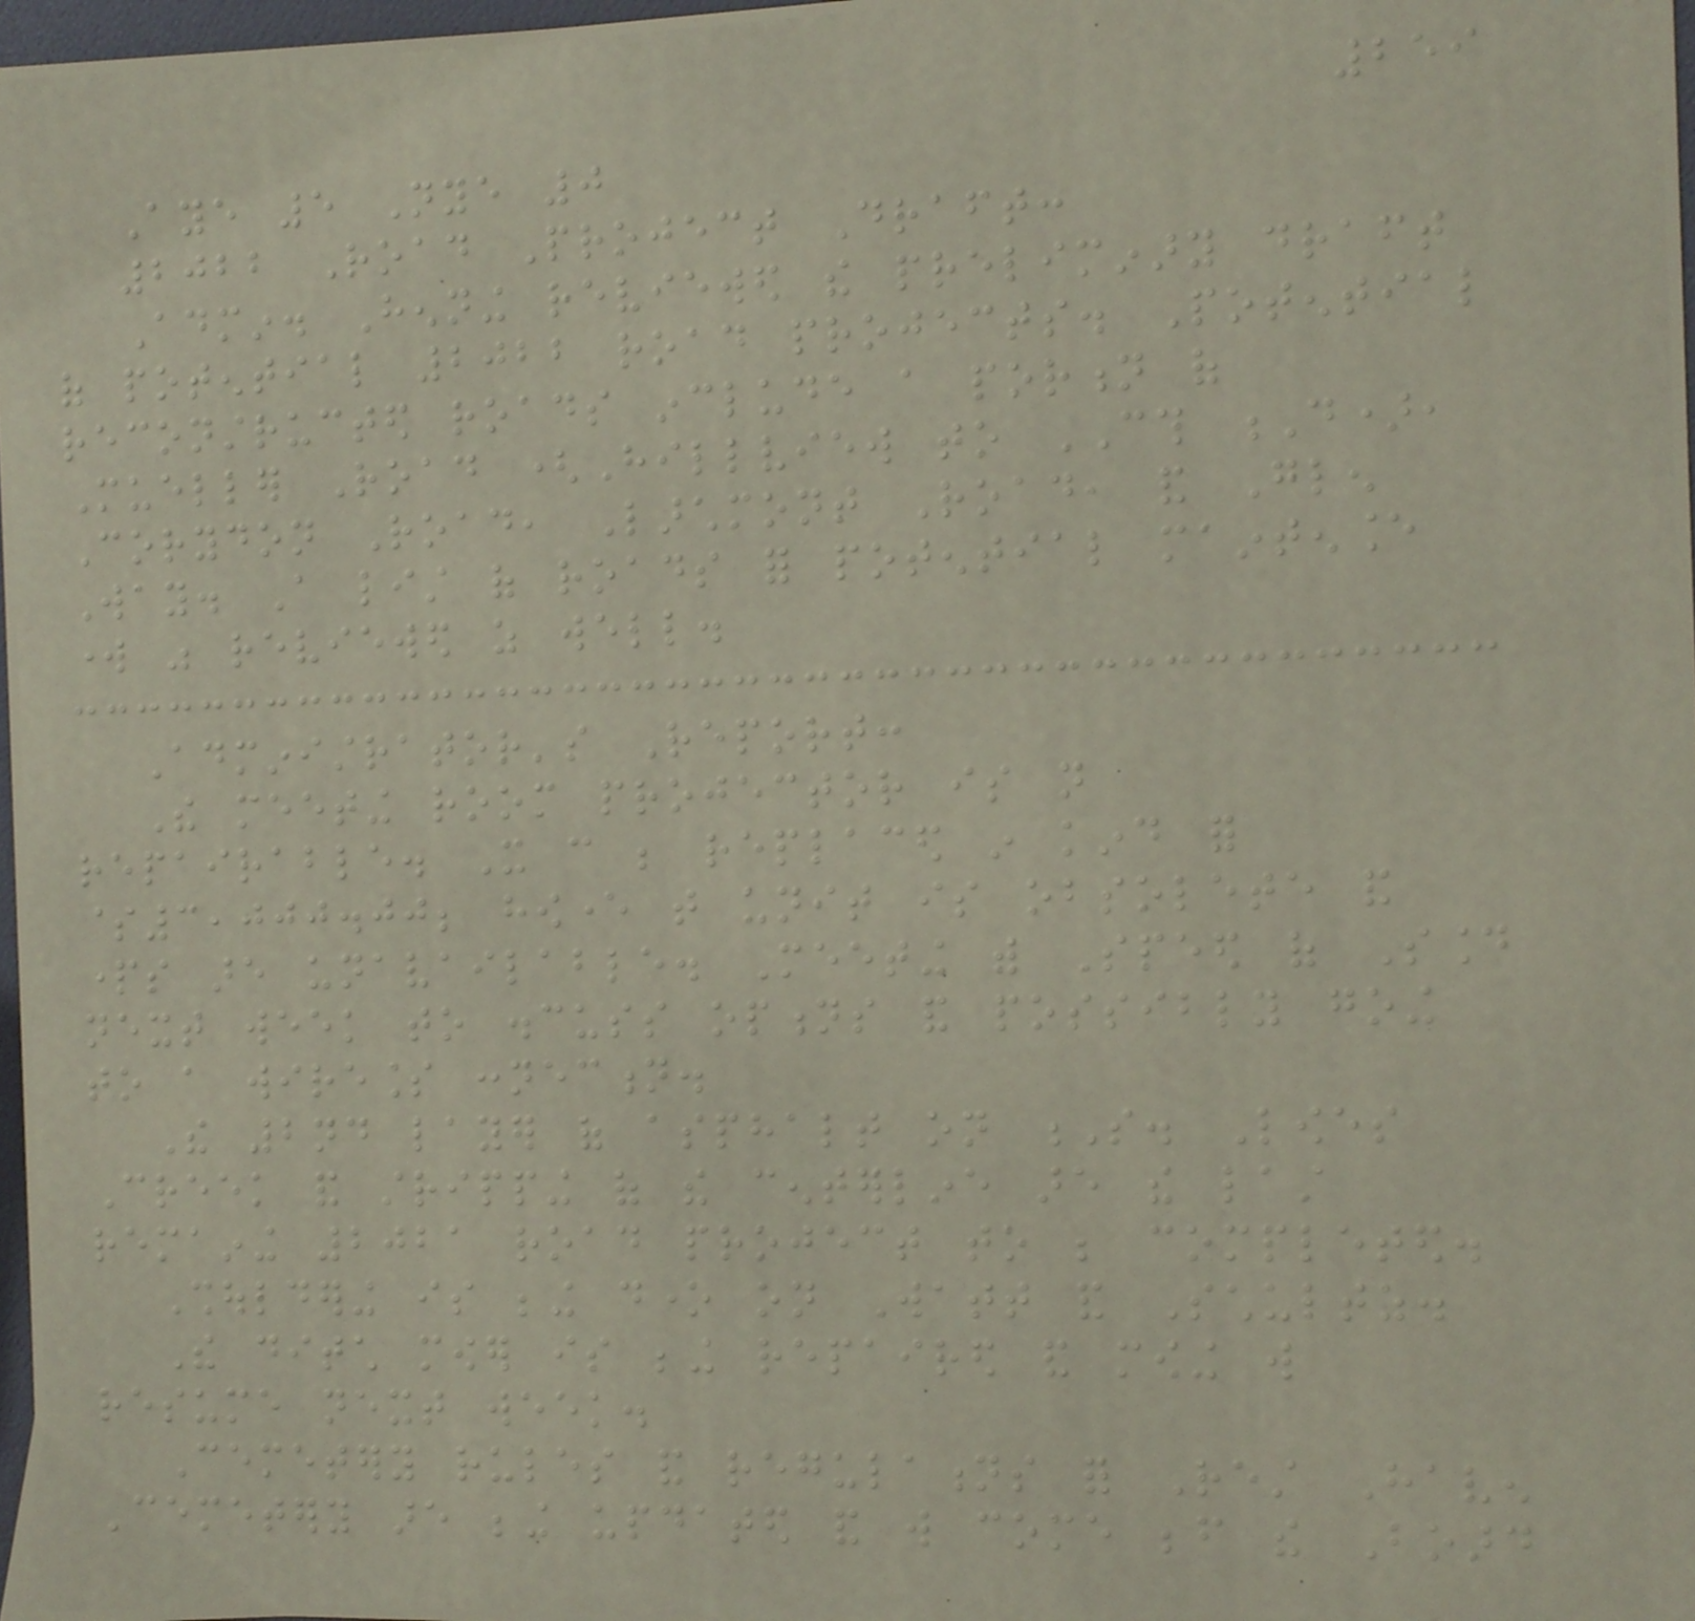259
Aye 5 Nye 0
2022 Road Project Draft:
Admin. Henning reviewed the preliminary draft
of potential 2022 road projects. Potential
reconstructed roads include a portion of
Mueller Road (Hillview to CTH D),
Corydon Road, Larchmont Road, and Glen
Way. A list of roads for potential maintenance
work was reviewed as well.
Administrator's Report:
The meeting room projector is not
repairable. It can be replaced in kind for
$3,000.00; however that unit is obsolete and
parts are unavailable. Meeting with Speed of Sound
next week to discuss options and possibly going
to a wireless connection.
The 2nd layer of asphalt on S. Lowes
Creek and stripping of the centerline are the last
remaining 2021 road project to be completed.
Shouldering is being done on Watt and Schultz.
The ditch mower is being repaired and mowing will
resume next week.
Cemetery rules and regulations for Rest Haven
Cemetery are being updated and will come before the Board
